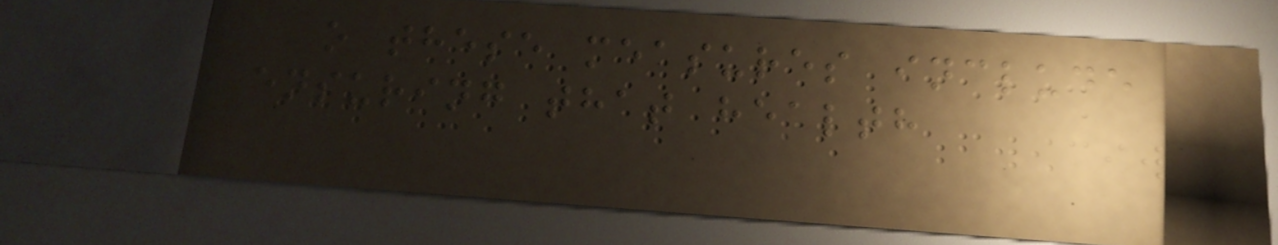o these measures include
ensuring that health
